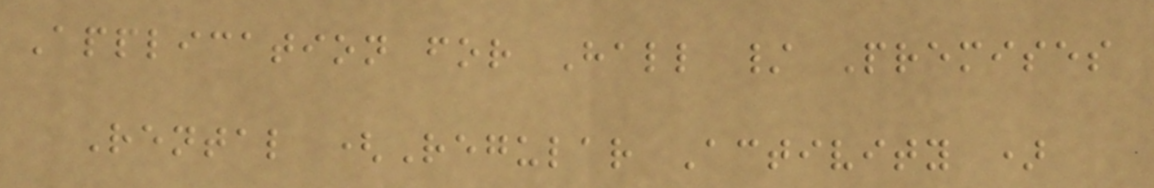Application for Hall / Premises
Rental (Regular Activity )
